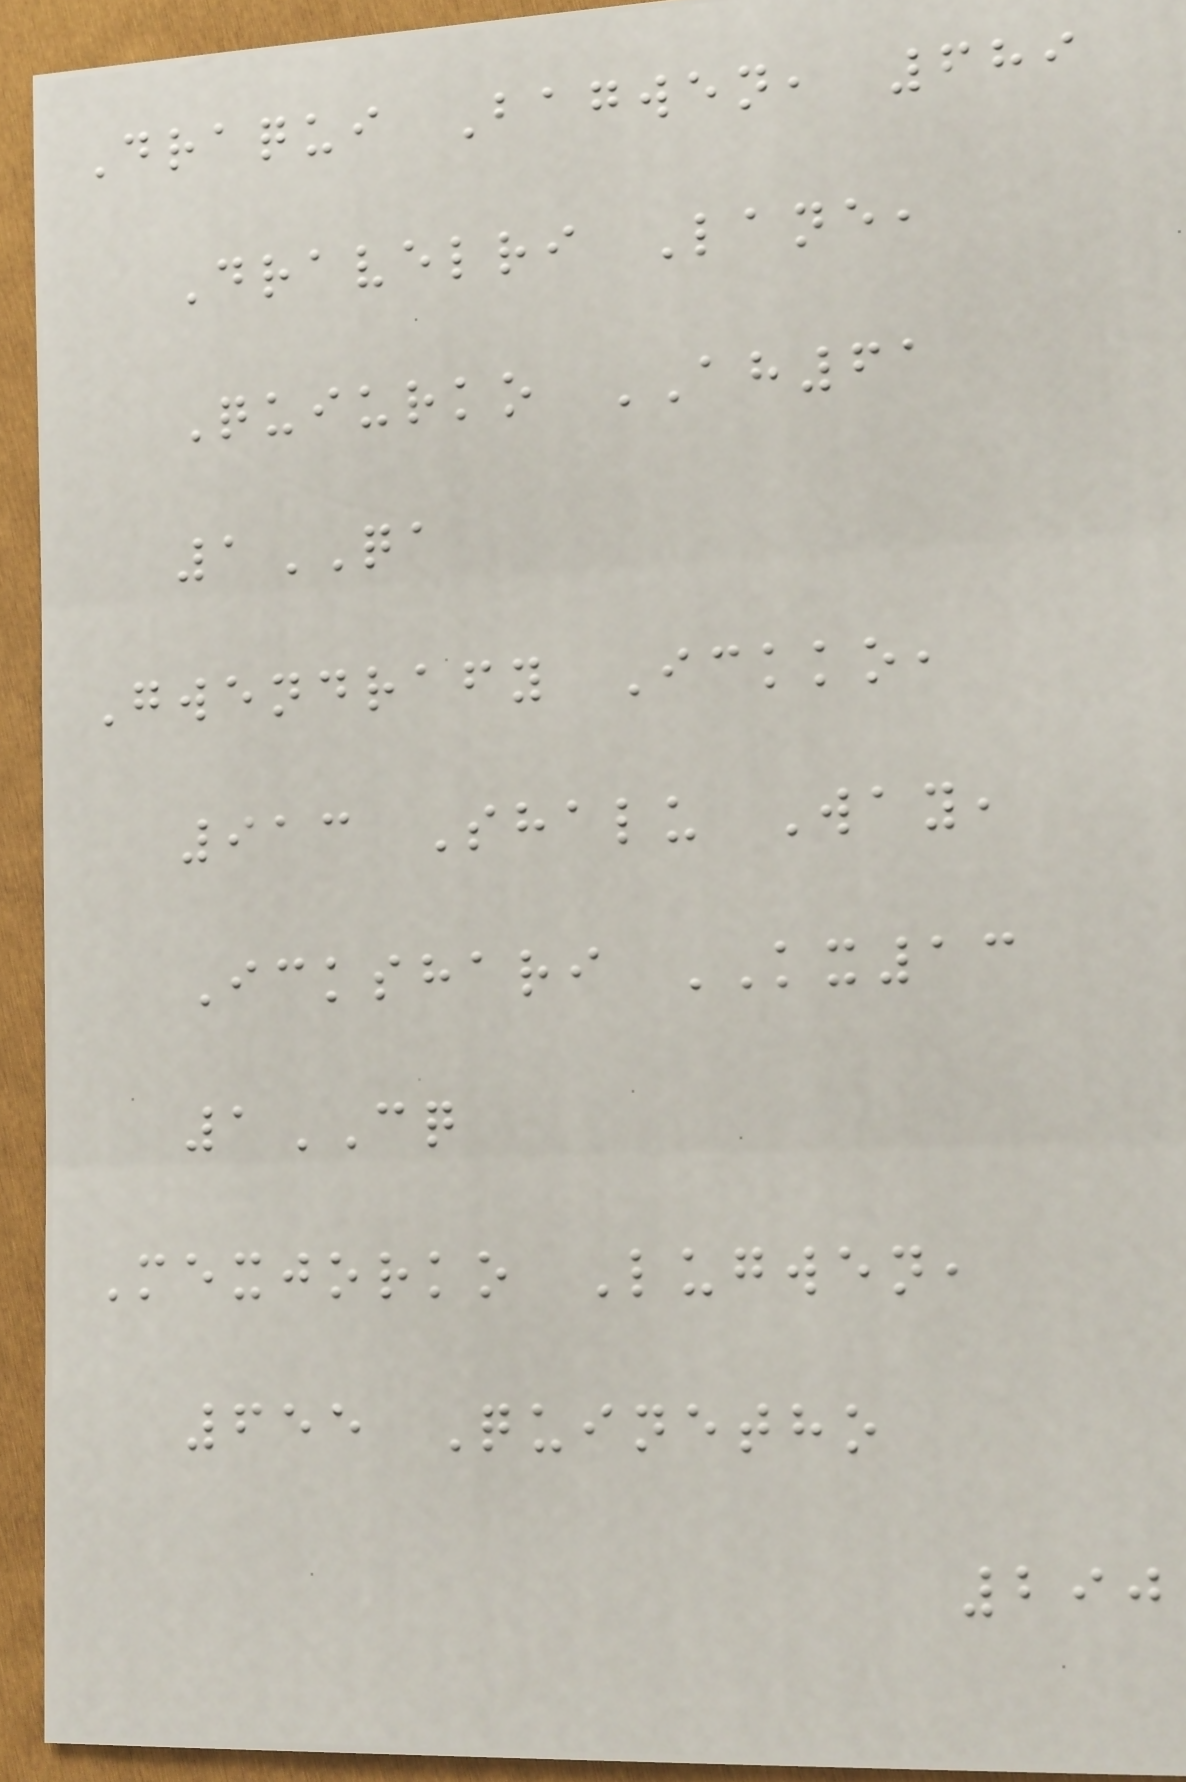Draqui Bagwen, 689
Dravelri Lane,
Quiurko AH61
1QA
Gwendrafy Ickko,
913 Shalu Way,
Ickshari KX13
1CQ
Mexjorko Lugwen,
655 Quinetho
290
